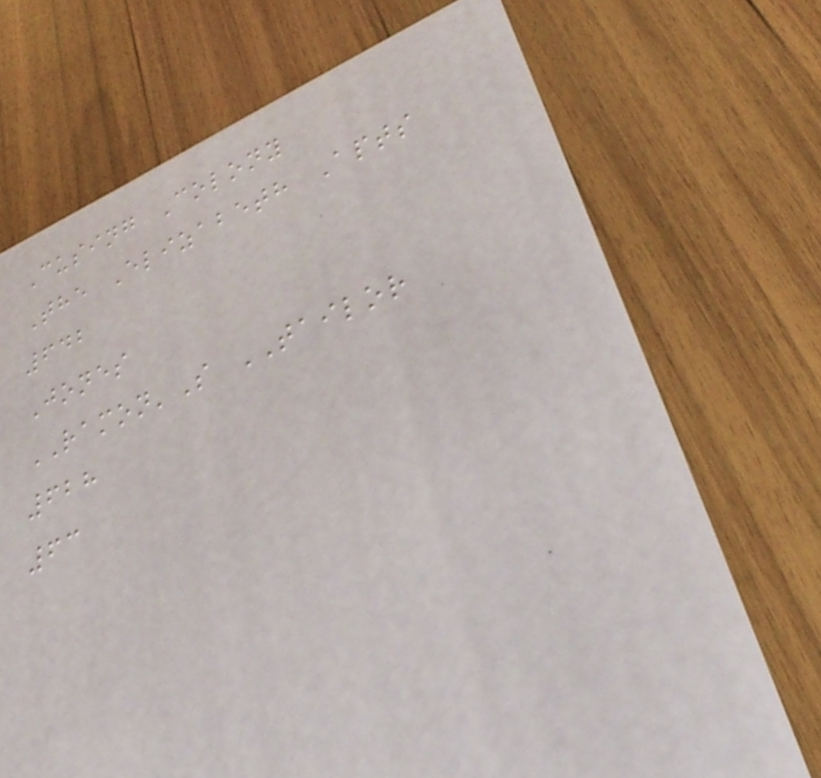Cusing Colony
The Elizabeth Apts
642
Jones
RAMON'S TAILOR
628
63
